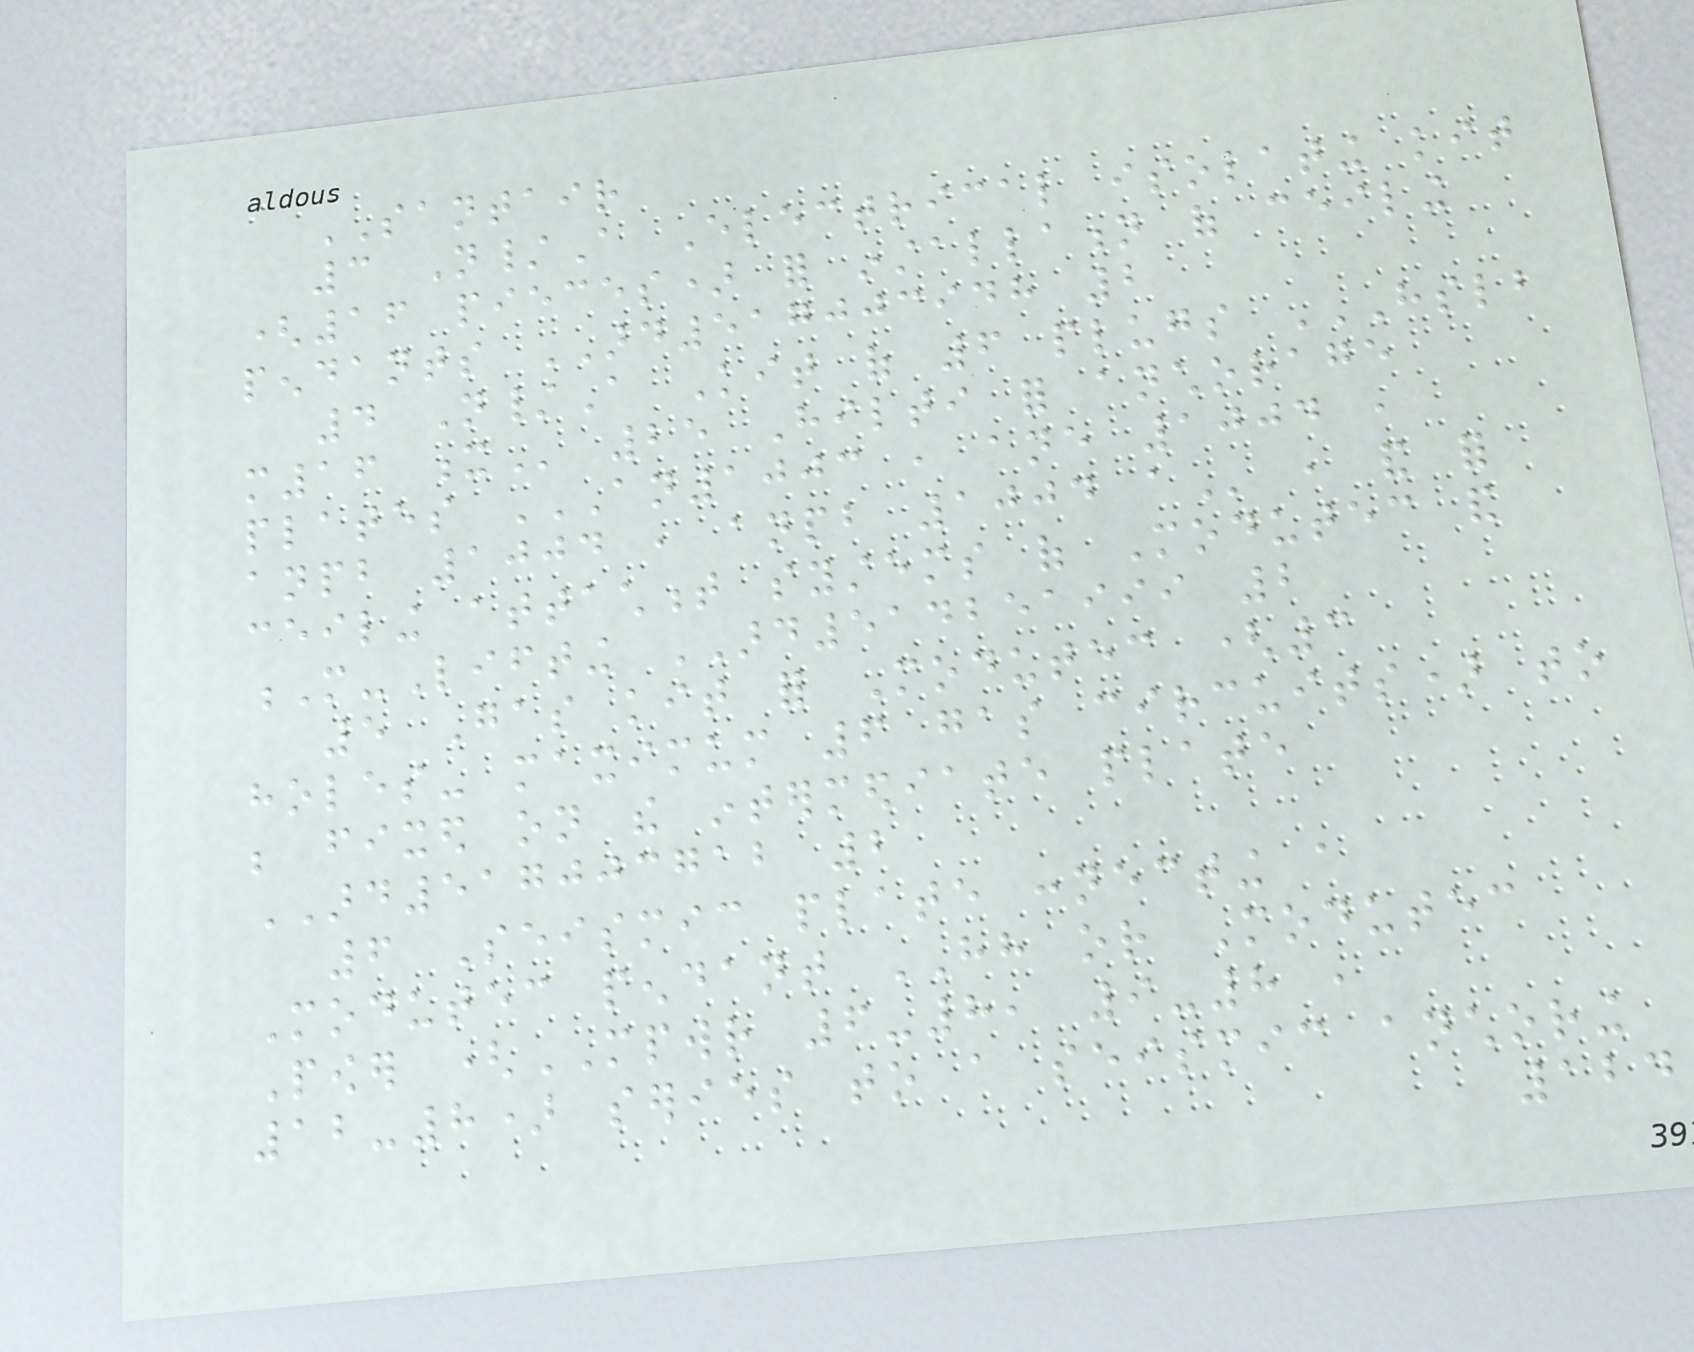SANTAIR
3 N/A Electrical isolating kit
(16 pieces) for installation of ceiling
pendants ARD517003948 2
4 N/A Kit of 6 plugs HSLB
M16 X 25 Hilti for anchorage
plates AN1003 , ANE 1004 ,
ANPB 1004 , ANPB 1004 A , and for
ceiling attachment systems of Modutec and
M-Lifting ARD514251999 2
5 Gas kit for Modutec (3
holes- maximum 6 gas circuits) to
be fixed on the intermediate plate
ARD517003712 2
6 Seismic plate connecting a
Modutec pendant HH or Modutec
Power (MPWR 6-8, 9-8 ,
12-8) series to a seismic anchoring
124
